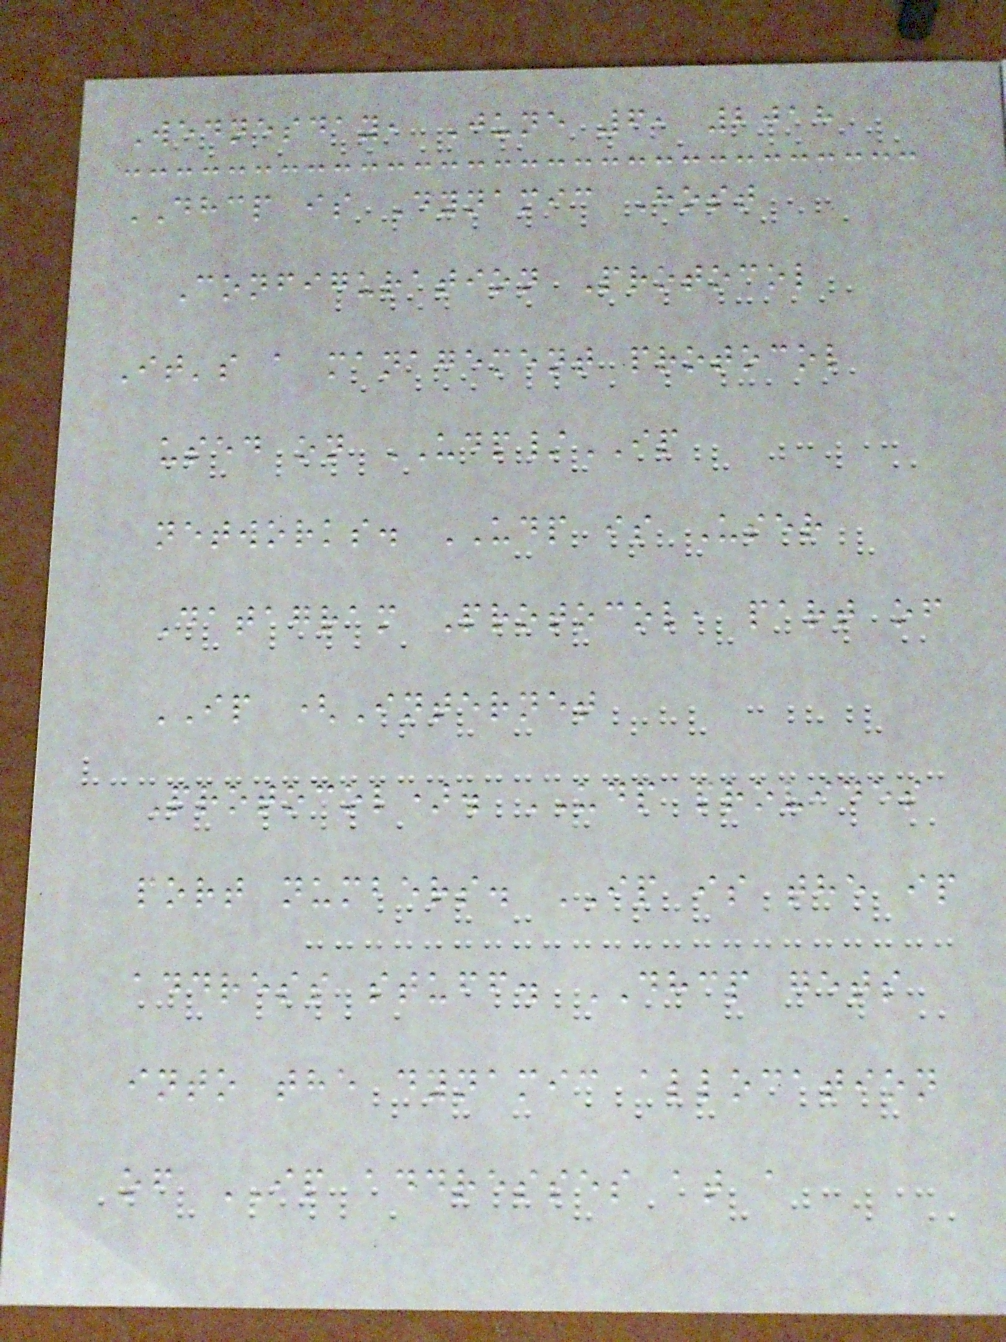Wednesday, June 6, 2018
DHCP is Dynamic Host
Configuration Protocol
It's a management protocol
used on UDP/IP
networks. UDP is User
Datagram Protocol, part of
IP (Internet
Protocol). UDP provides
port numbers. IP is the ip
address stuff. DHCP gets
into the dynamic allocation
of IP addresses at a
